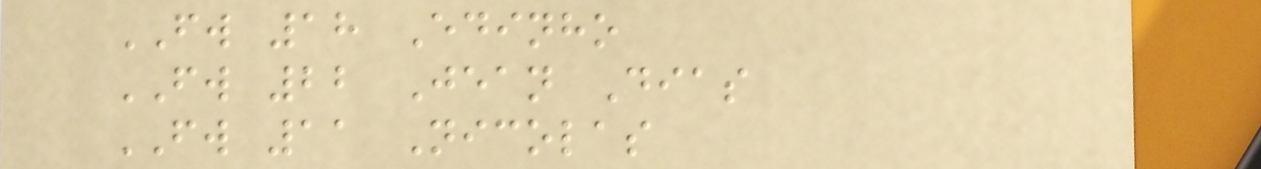FW 18 Edinho
FW 22 Jean Dias
FW 11 Nicolas
